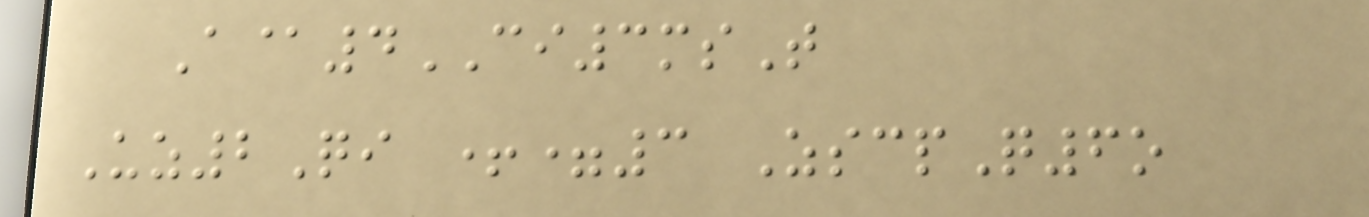A@4CI3msT
Uz2Qi +=3 ZscpQ6o
